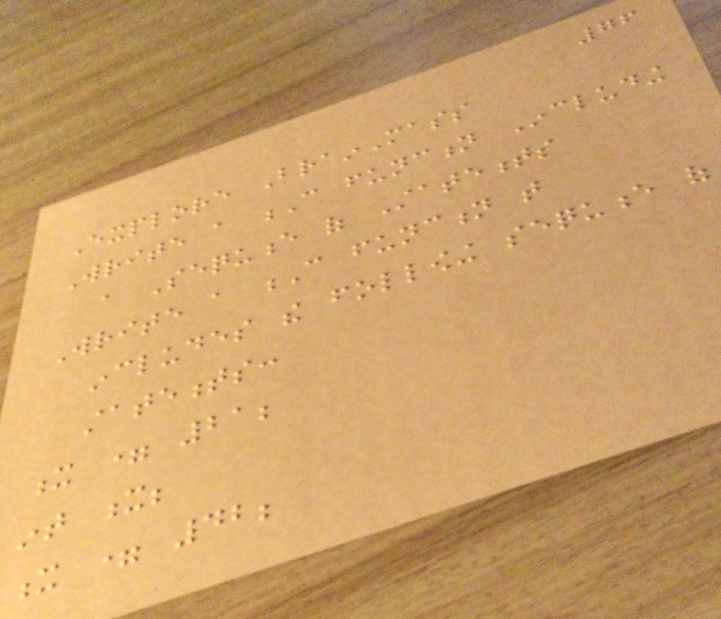76
Explore BrainMass
Write a C function Including
a Sequence of Statements
Write a C function that
includes the following sequence of
statements:
x = 21;
int x;
x = 42;
